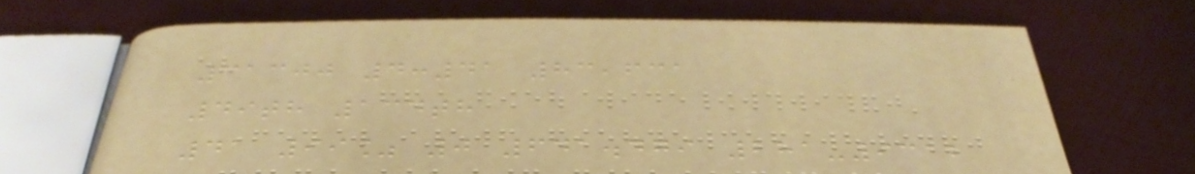31300 4:41 83,631
49th 134th
41 99% 0 641.479 281-9312
